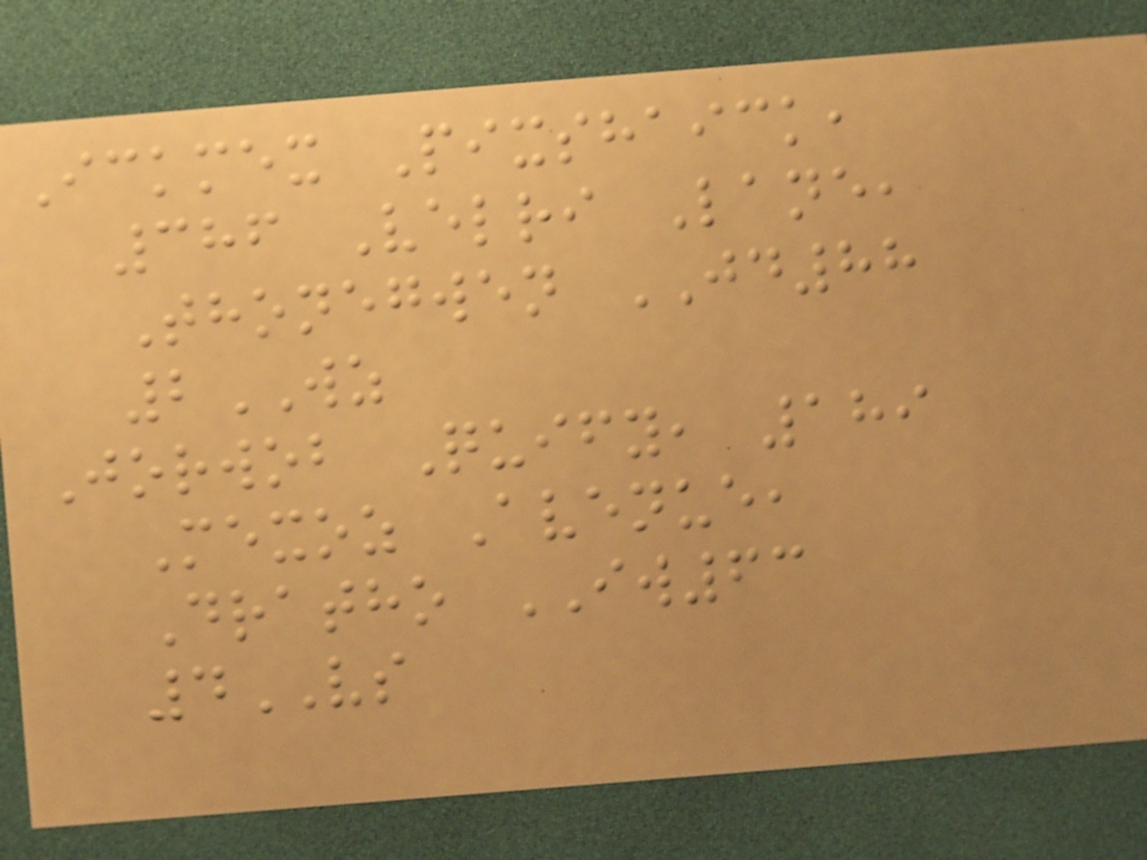Ickmex Pixshaick,
386 Velri Lane,
Thonegwen JD88
2WZ
Jorwob Quify, 189
Mexoz Avenue,
Dratho IW63
4VS
